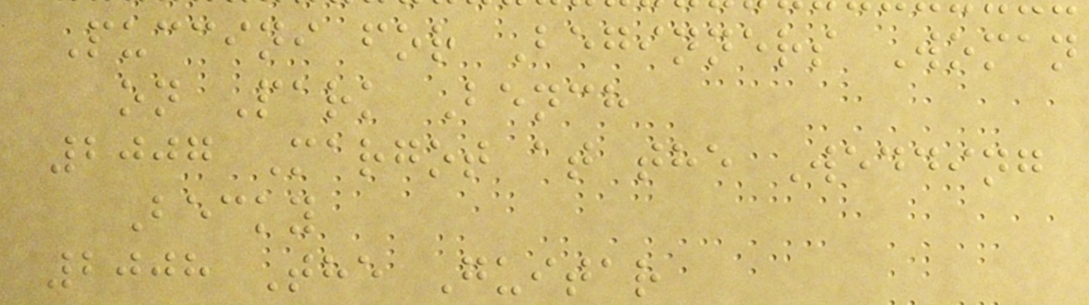Puccini for Beginners Woman
on Park Bench
2007 Margot at the Wedding
Becky
2008 The Guitar
